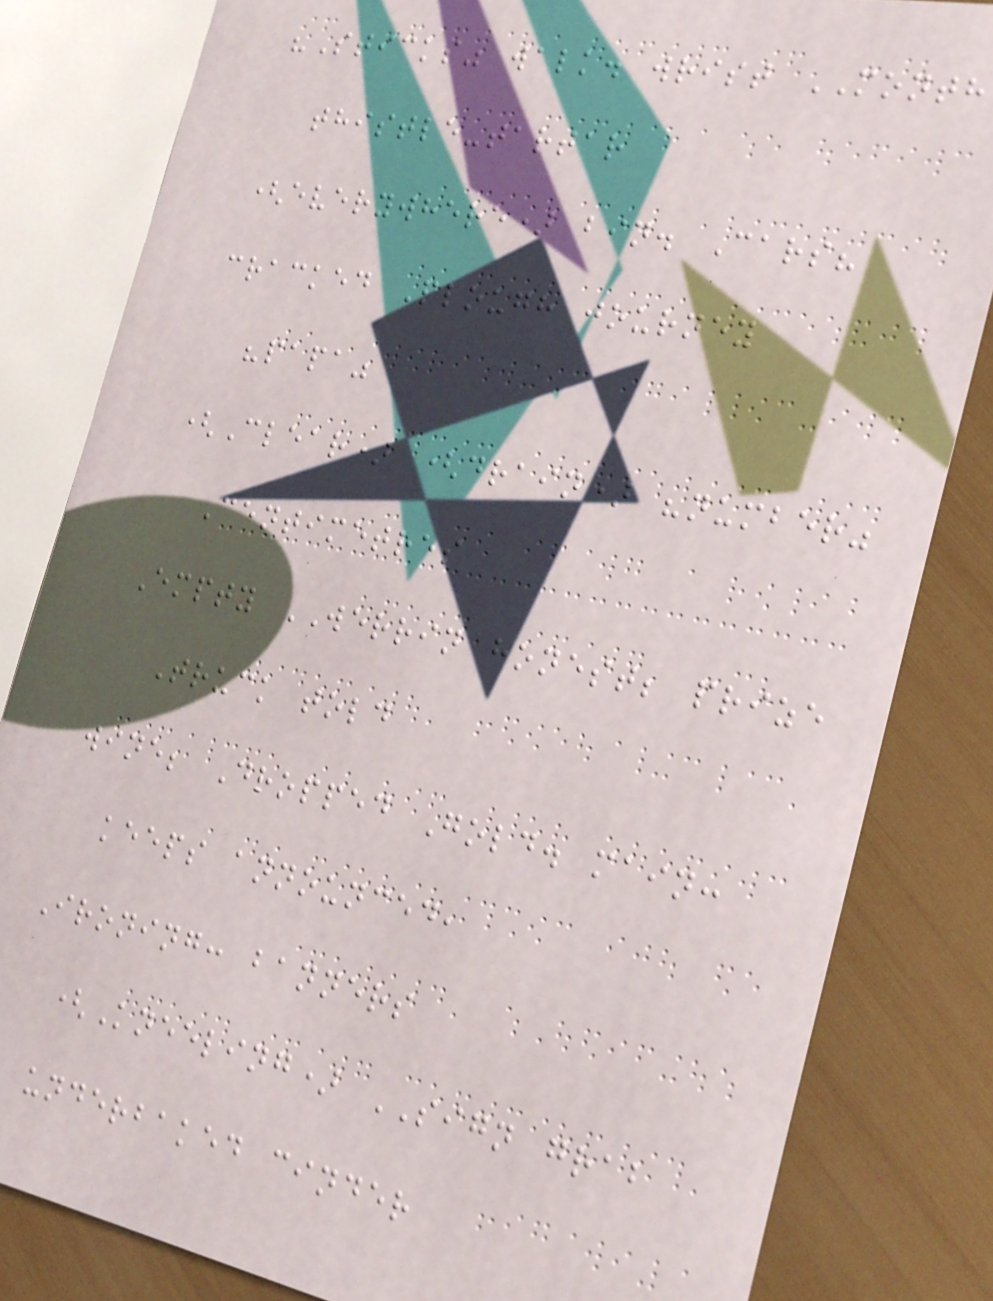"Sticks" walk. wrist MONTH
thistle-tartar
(everywhere) bin. Cars?
cracked Plough journey
"papa"
(Clear) (drain) "number"
Centimetres
Empty WERRIN honest; prize
Truck told
wine; Dropped Gold. main:
keeps announced,
Ironing: banners
(Kneeling) SIGN grab
underbaked cinder
